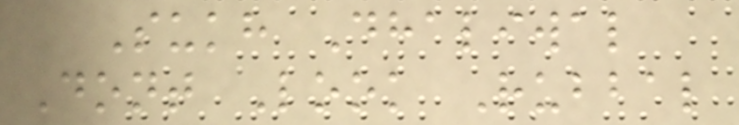Sukh Dhaliwal
Dont Look Rubbal
